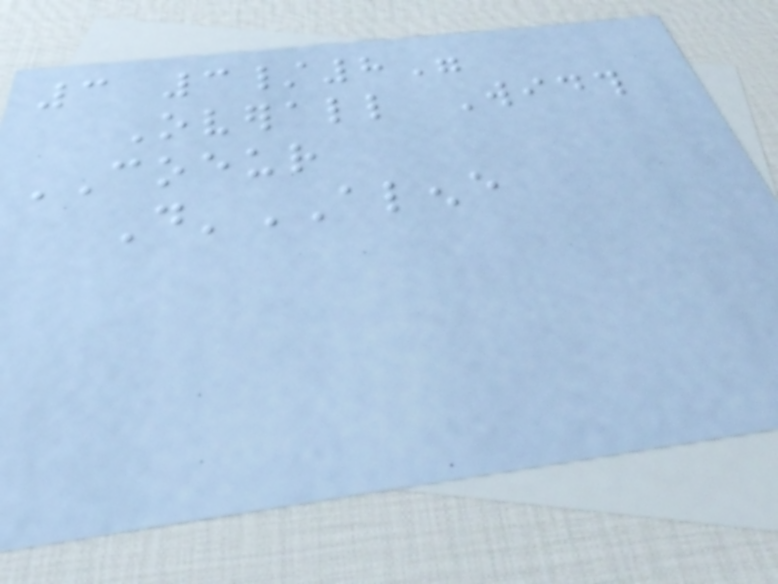3 3/8"
Overall Width
COEUR
D'ALENE
